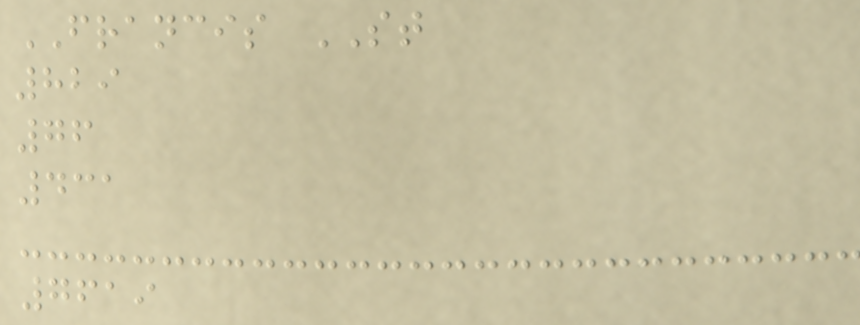FRANCIS ST
829
76
431
7619
